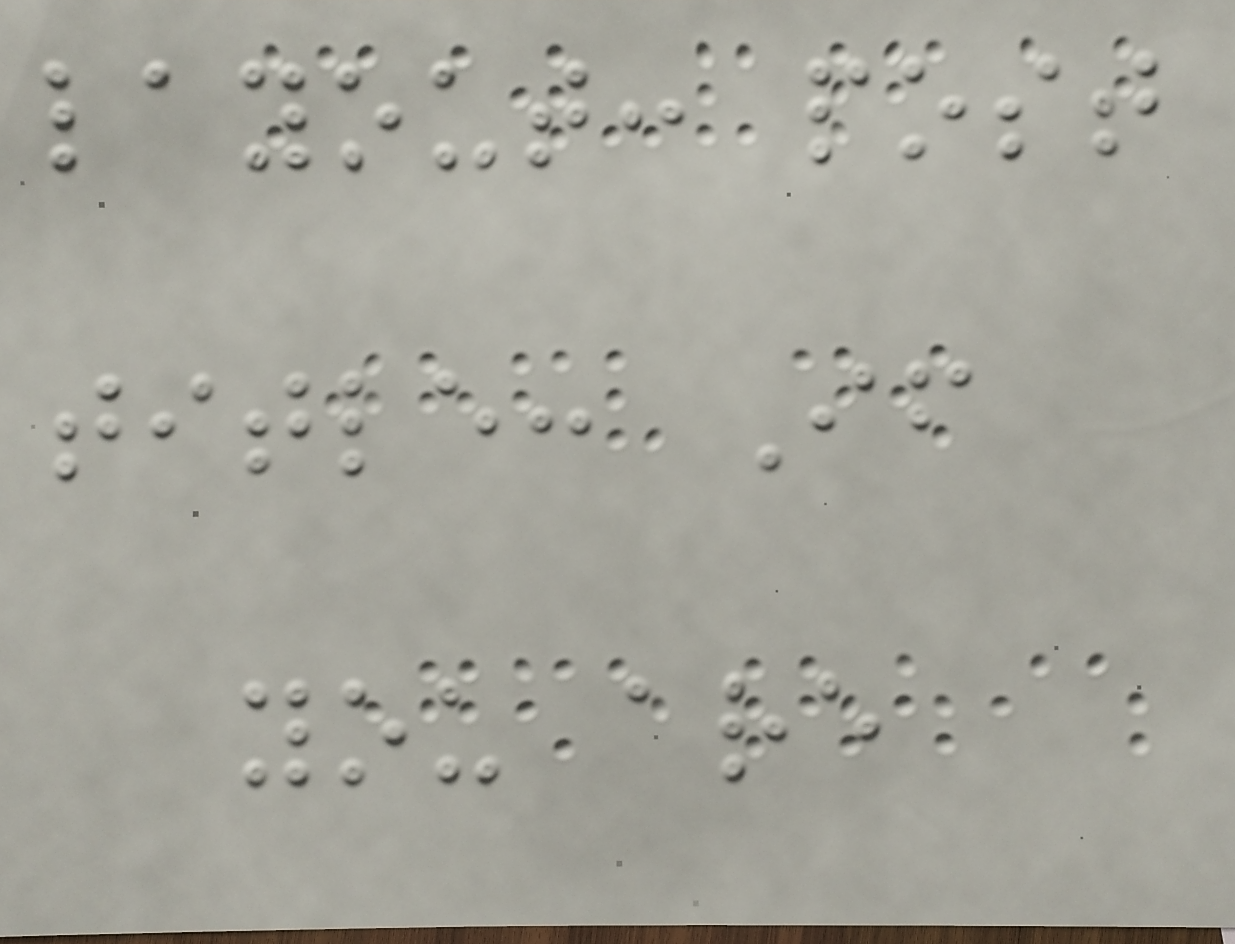layout: post
title: If
you are
